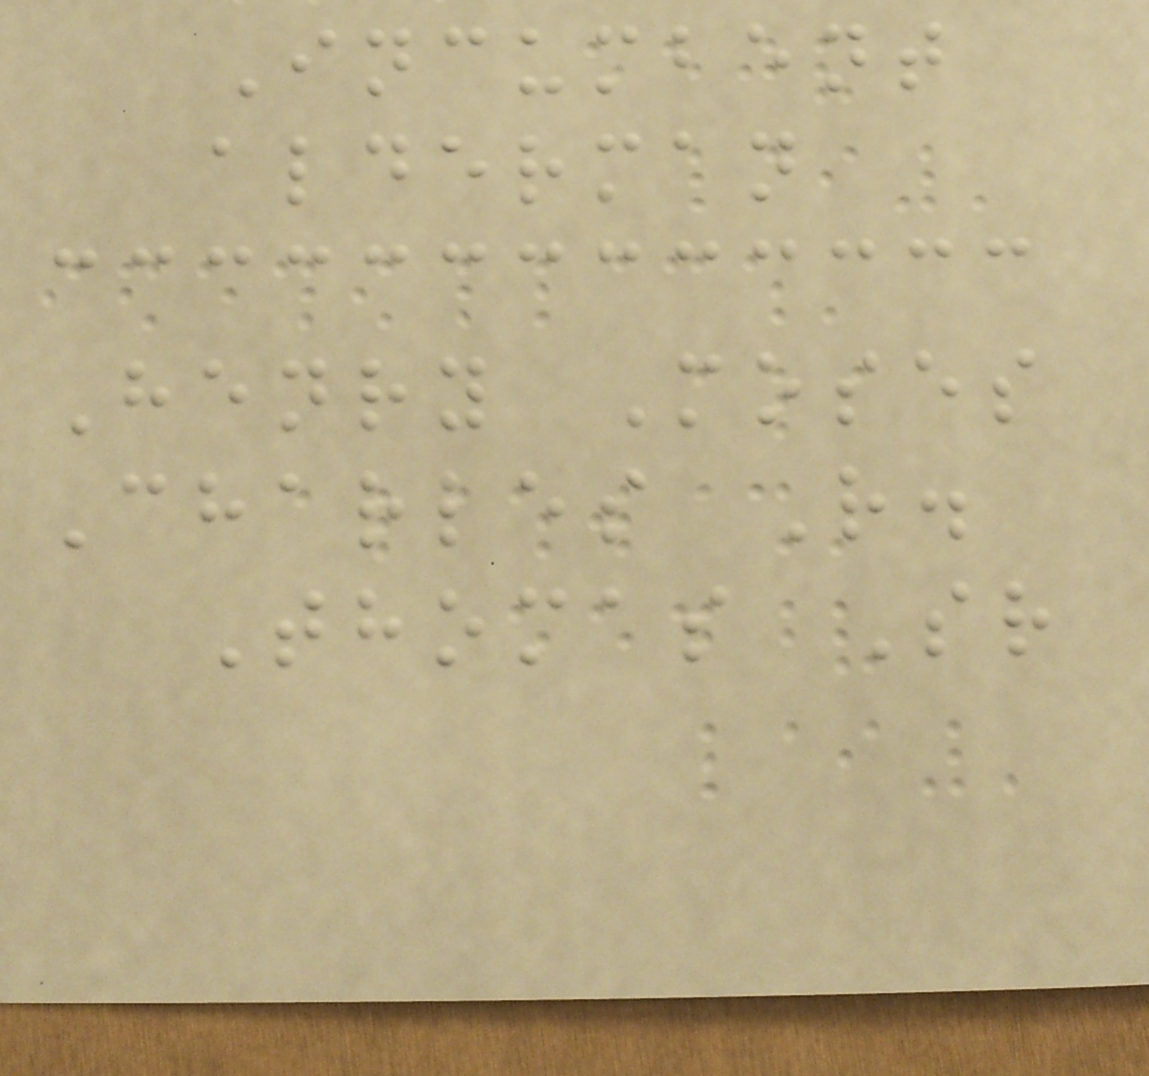Incumbent
alderman
Henry Moses
Charles R.
Thomas Sr
